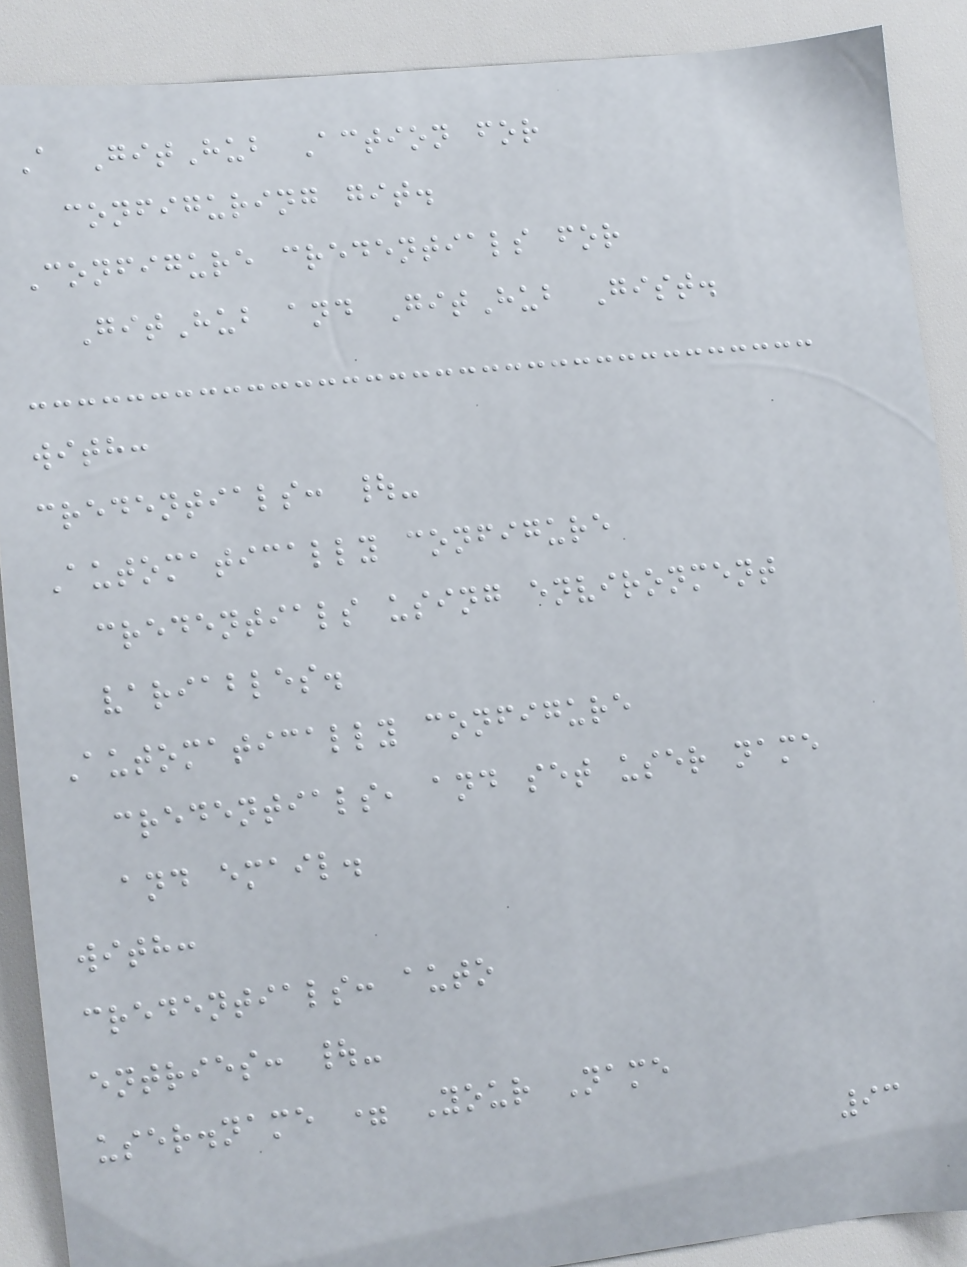A GitHub Action for
configuring git.
Configure credentials for
GitHub and GitHub Gist.
with:
credentials: |-
Automatically configure
credentials using environment
variables.
Automatically configure
credentials, and set user name
and email.
with:
credentials: auto
entries: |-
user.name = Your Name
93
